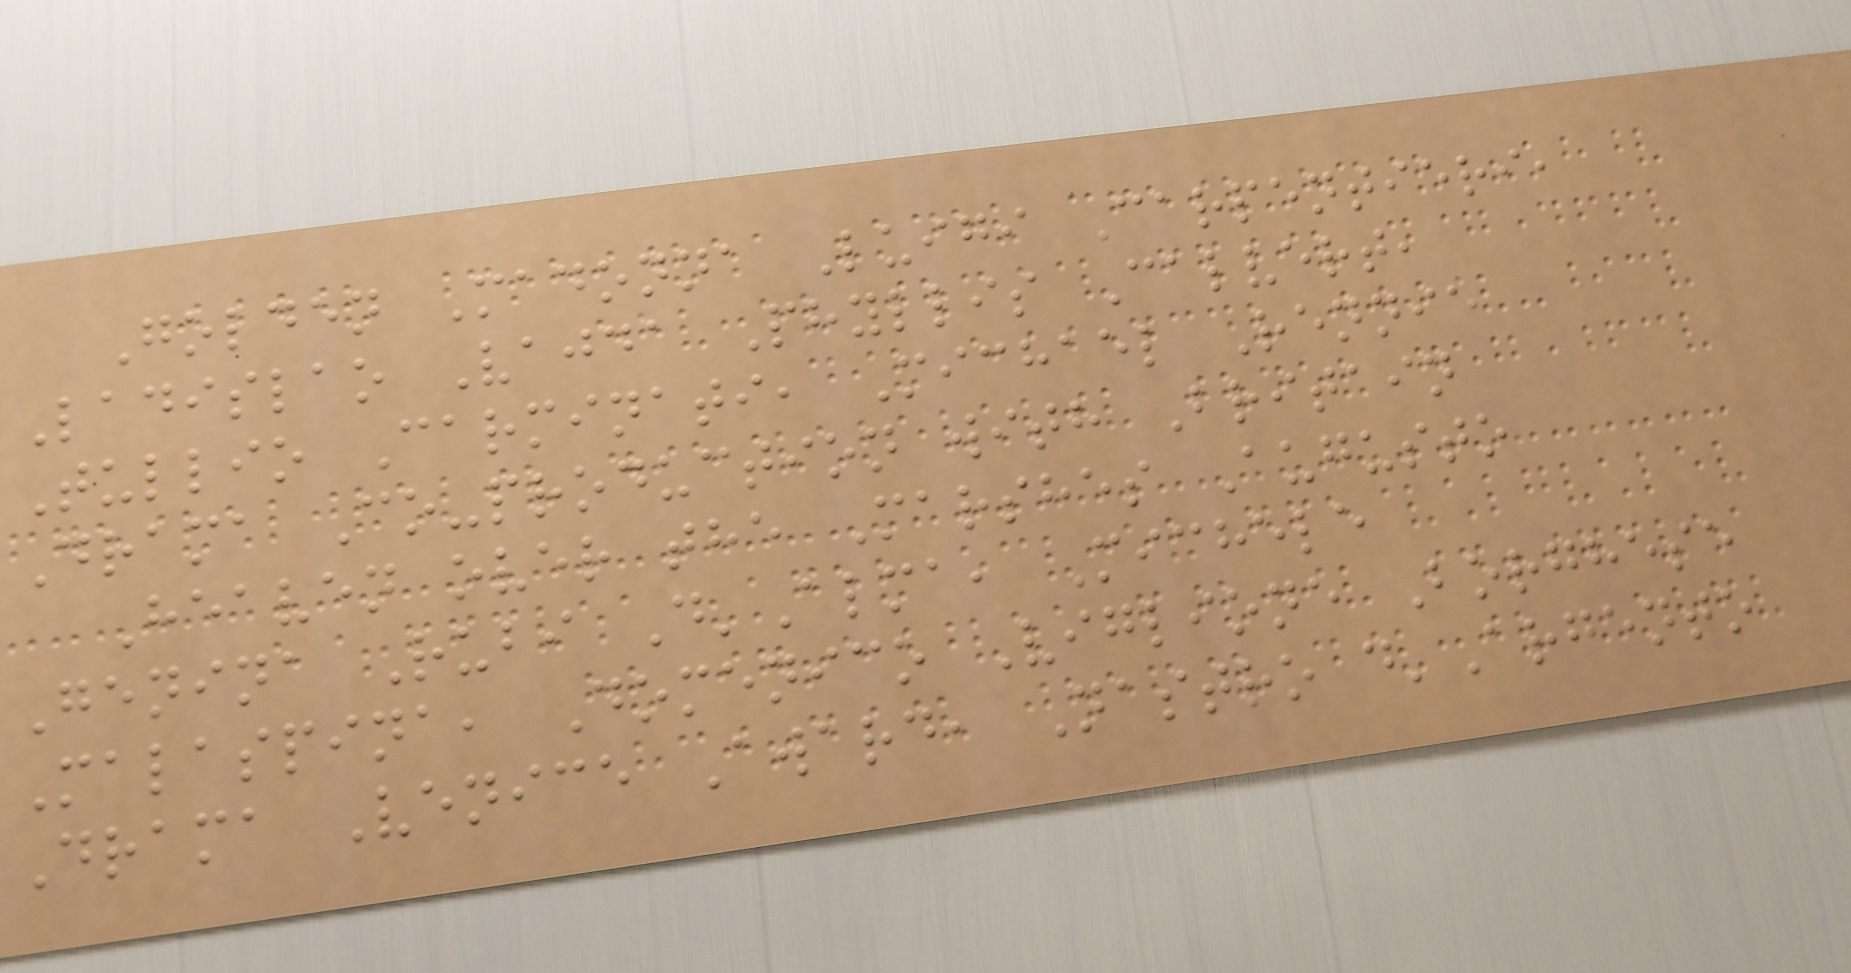Golden Madonna Luigi Carpentieri,
Ladislao Vajda Phyllis Calvert,
Tullio Carminati, Michael Rennie
Drama Co-production with Britain
Heaven over the Marshes Augusto
Genina Rubi D'Alma, Michele
Malaspina, Domenico Viglione Borghese
Drama Venice Award, Nastro d'Argento
